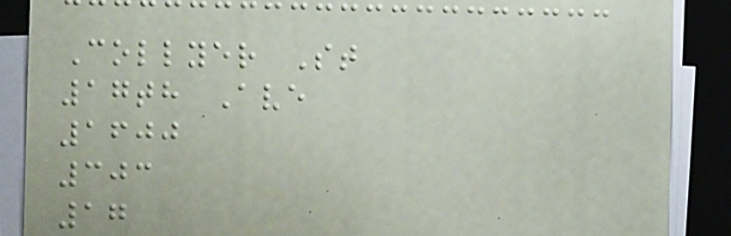Collyer St
17th Ave
1600
303
17
